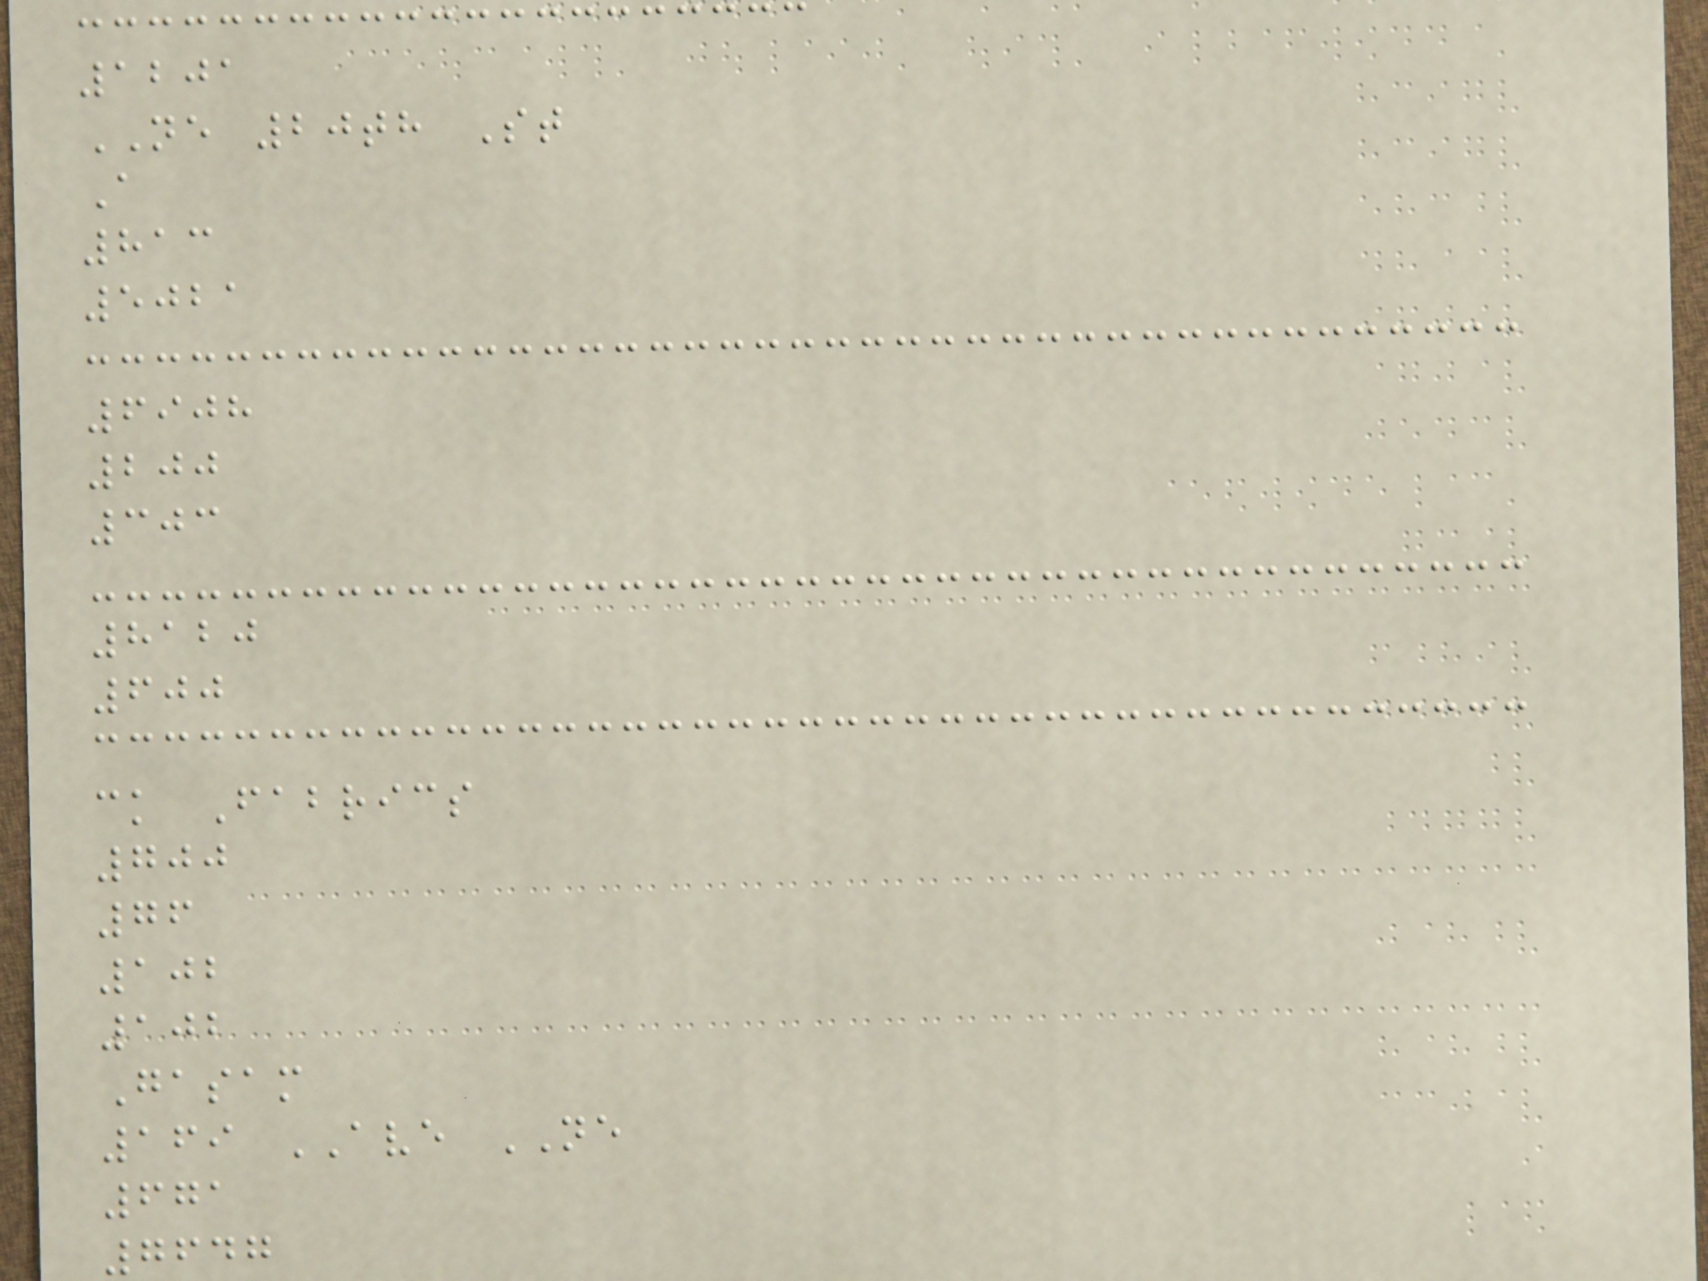1201
NE 20th St
A
813
5021
6908
200
303
8120
600
ck Fabrics
700
76
102
102
Gasam
169 AVE NE
671
7647
